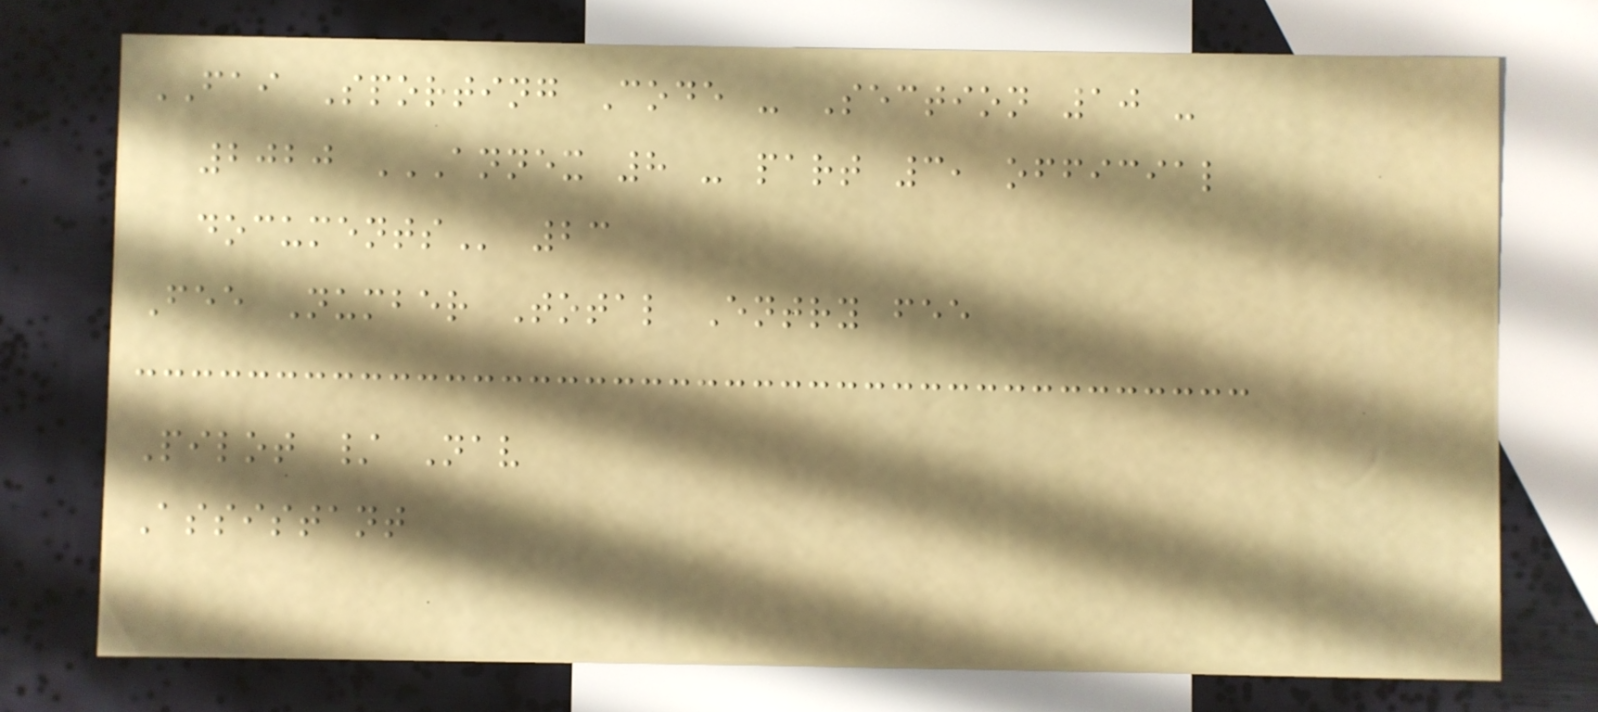FAI Sporting Code - Section 10 -
2020 ANNEX 8 - PART 3, OFFICIAL
DOCUMENTS 23
Fee Number Total Entry fee
Pilot / Nav
Assistant
